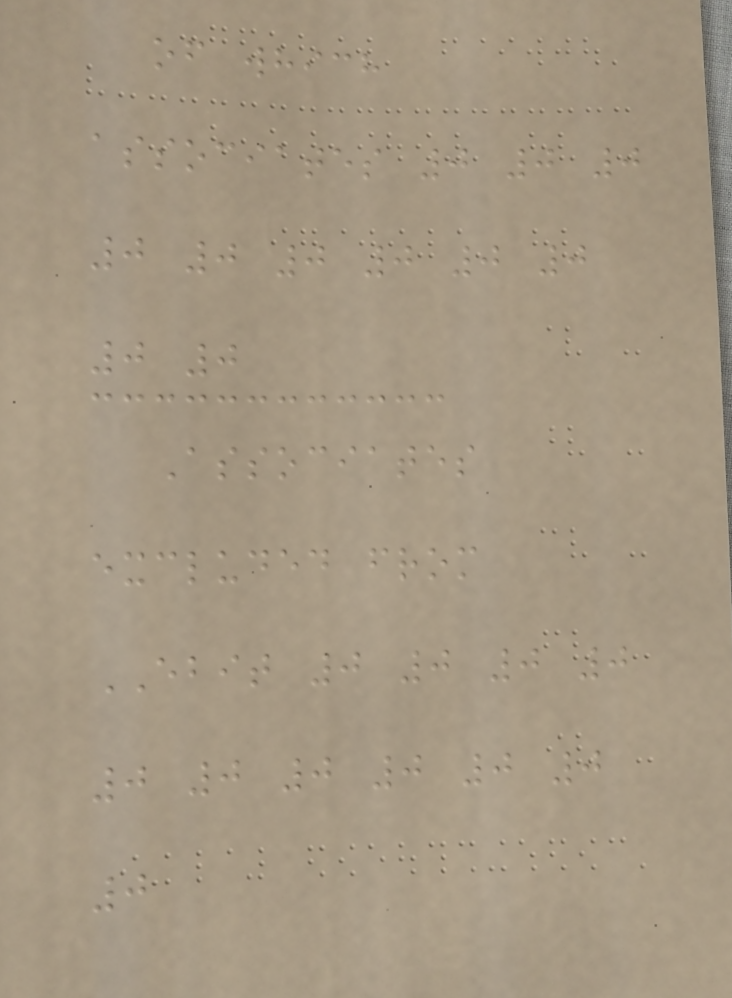of which
associates 0 0 0
0 0 0 0 0 0
0 0
Associates
excluded from
EBIT 0 0 0 0
0 0 0 0 0 0
0
